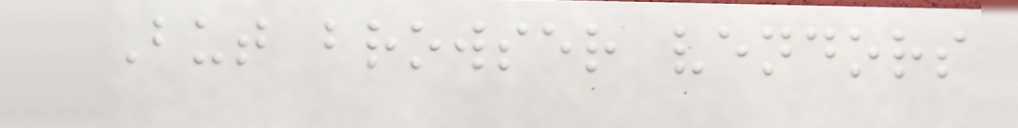But browser vendors
